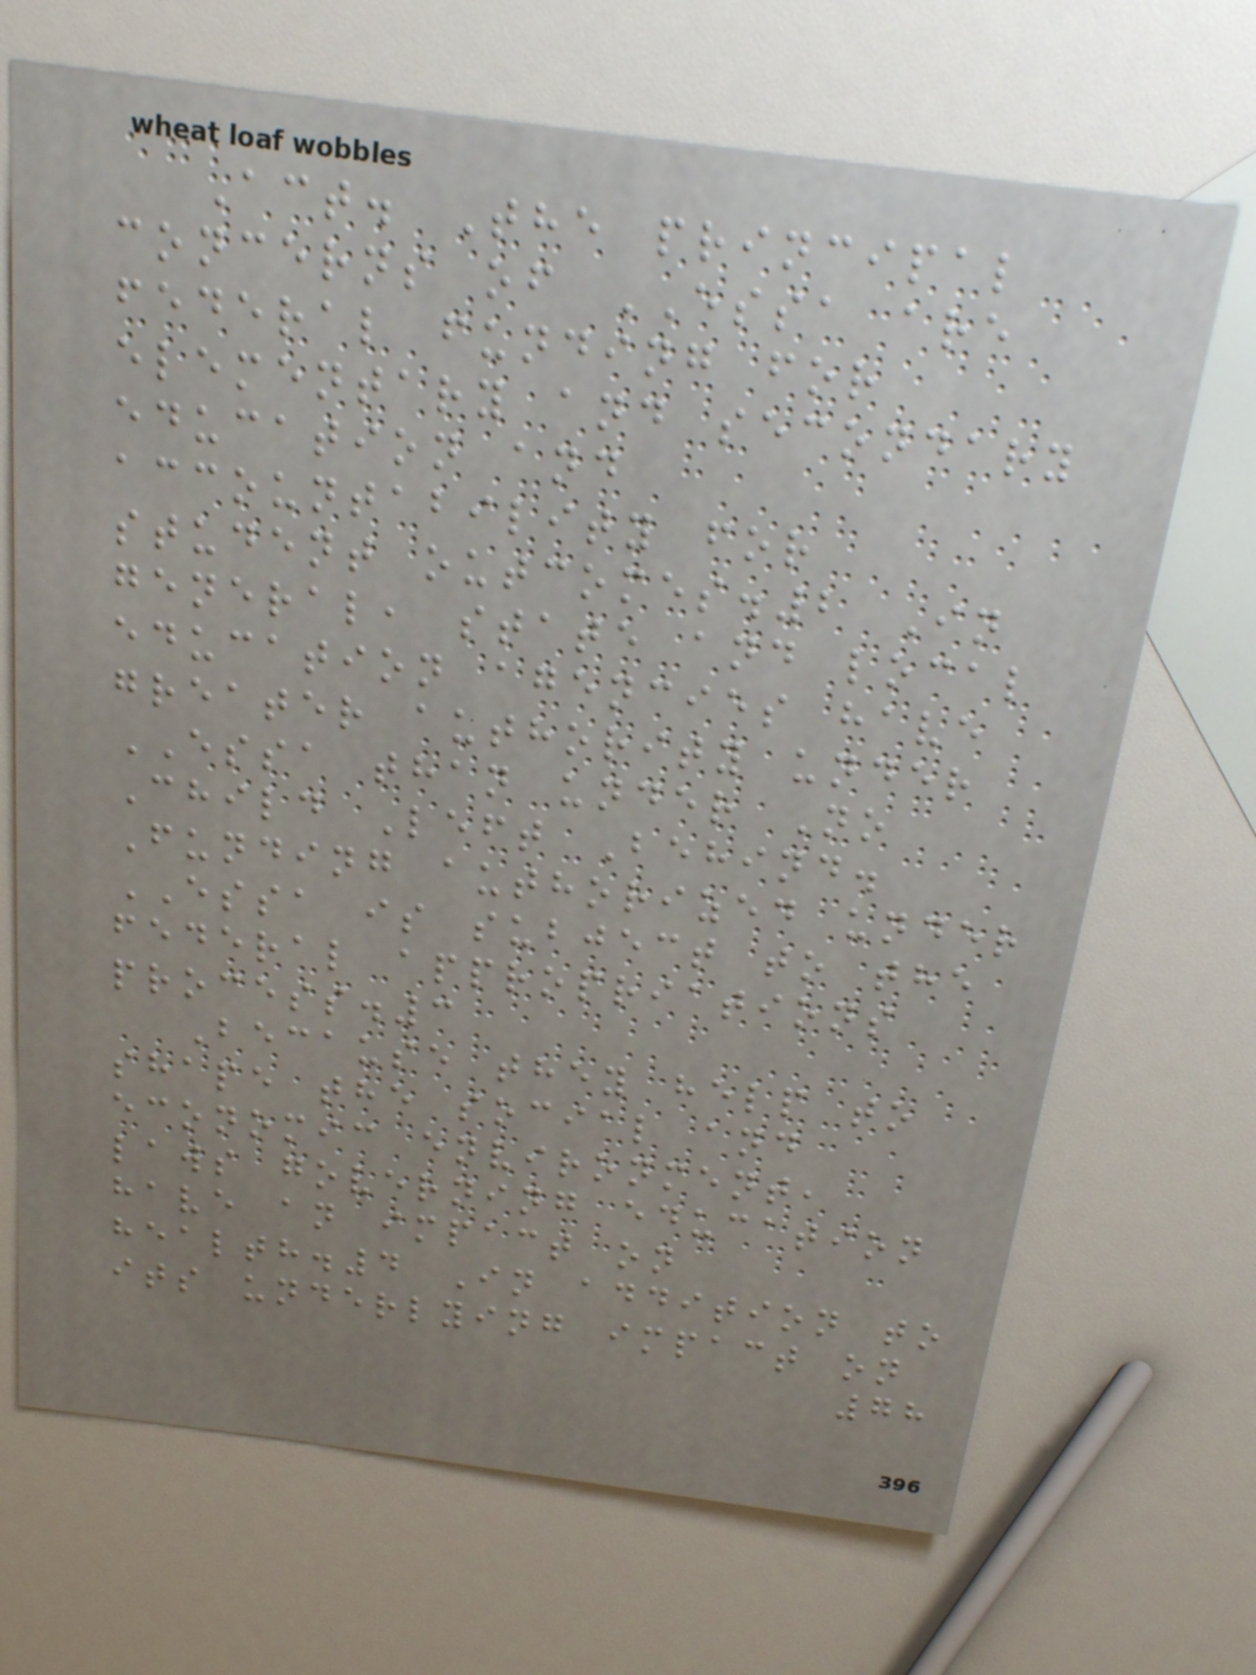Act. The principal
concerns of ESSA are
federal funding for
elementary and secondary
education and
accountability for
student outcomes.2 In
general, state and local
education agencies have
greater authority under
ESSA than under No
Child Left Behind.
Funding authorized under
ESSA is subject to the
federal appropriations
process.3
Because they help to
shape the social and
economic environment,
laws governing education
have an impact on
health.4 In addition to
its underlying impact on
78
